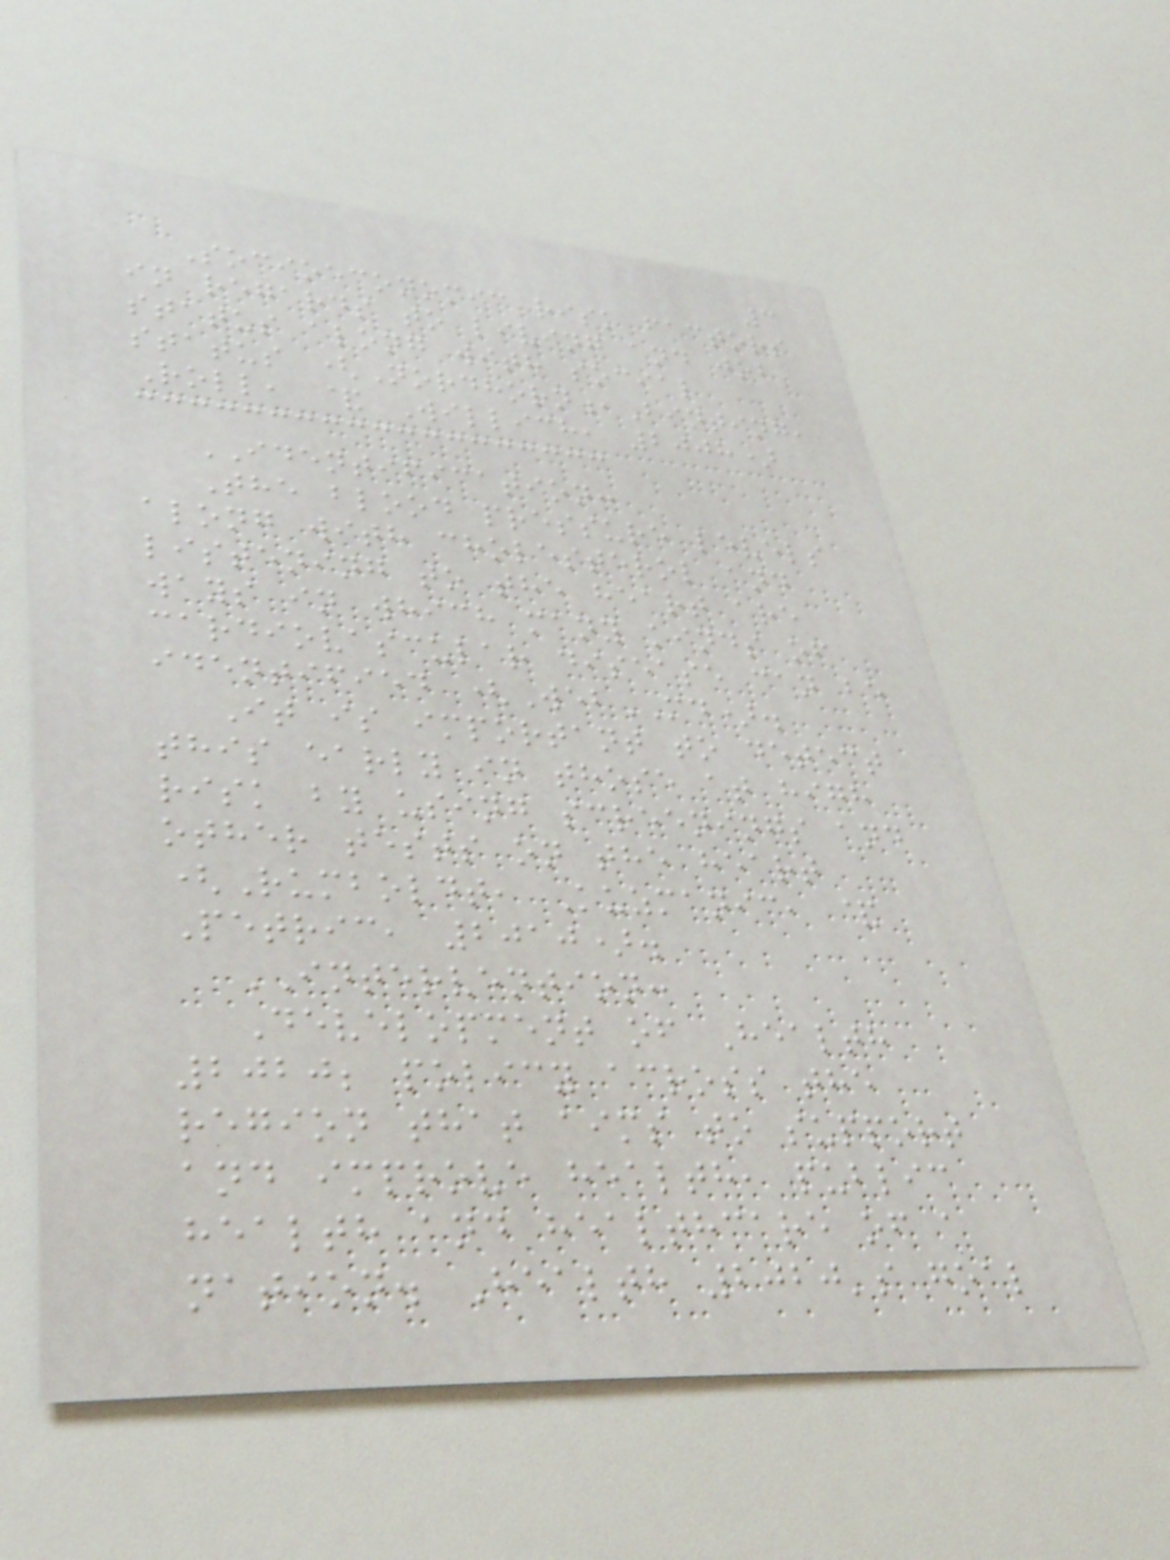3
Socioeconomic risk factors
in regards to living and job
status along with social
status (Nordhorn,Binting,
Roll, & Willich, 2008)
IDENTIFICATION:
The blood pressure levels
along with cholesterol and
listening to the heart are
ways in which many kinds of
cardiovascular disease can be
identified (WebMD).
It is important to detect
this early in those at high
risk by using screenings and
other tests on the heart
(Rumboldt, Kuzmanic, &
Petric, 2010).
INTERVENTION:
Development of Health
2020; policy across the
region that aims to support
and improve health, public
health and healthcare of a
nation. Health 2020's goal
